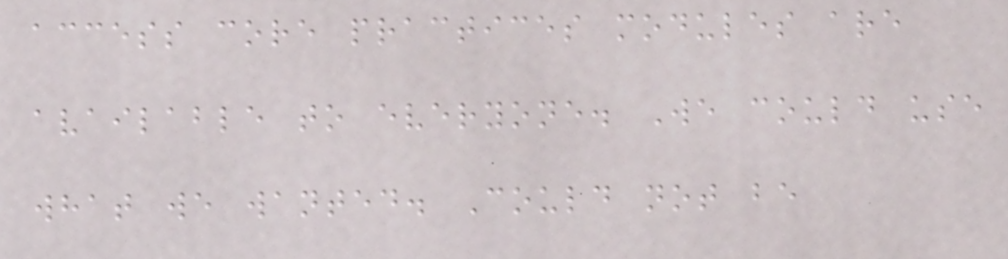access core practices modules are
available to everyone. We could use
what we wanted. Could not be
